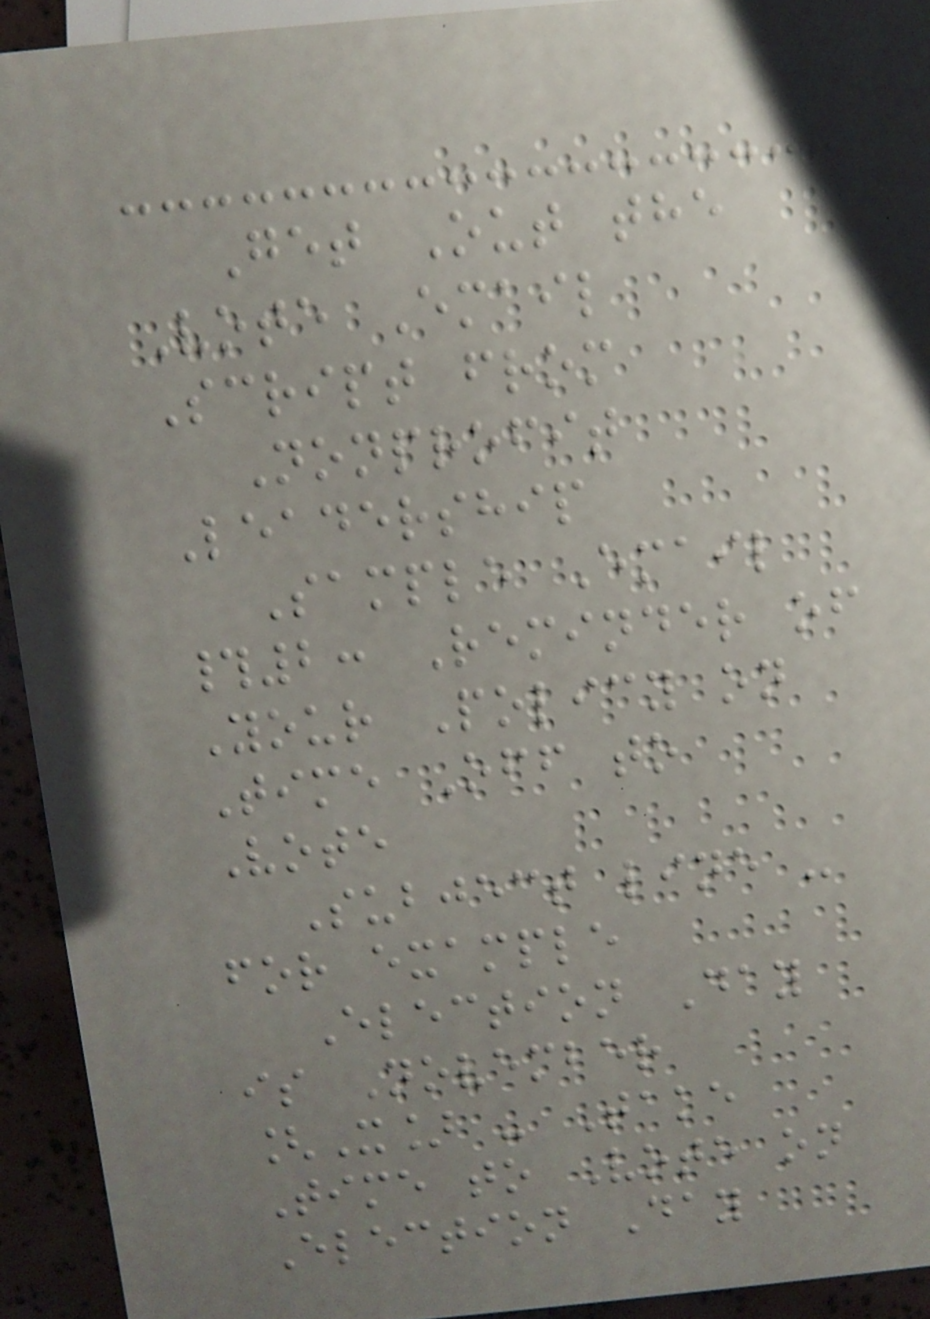Get Out the
Vote Email
Script from
Nonprofit
Leadership
Sample Email
#2: Reminder of
Your Policy on
Time Off to
Vote
Subject line -
for example
Election Day
is November
[X] - Take
Time to Vote on
Election Day
